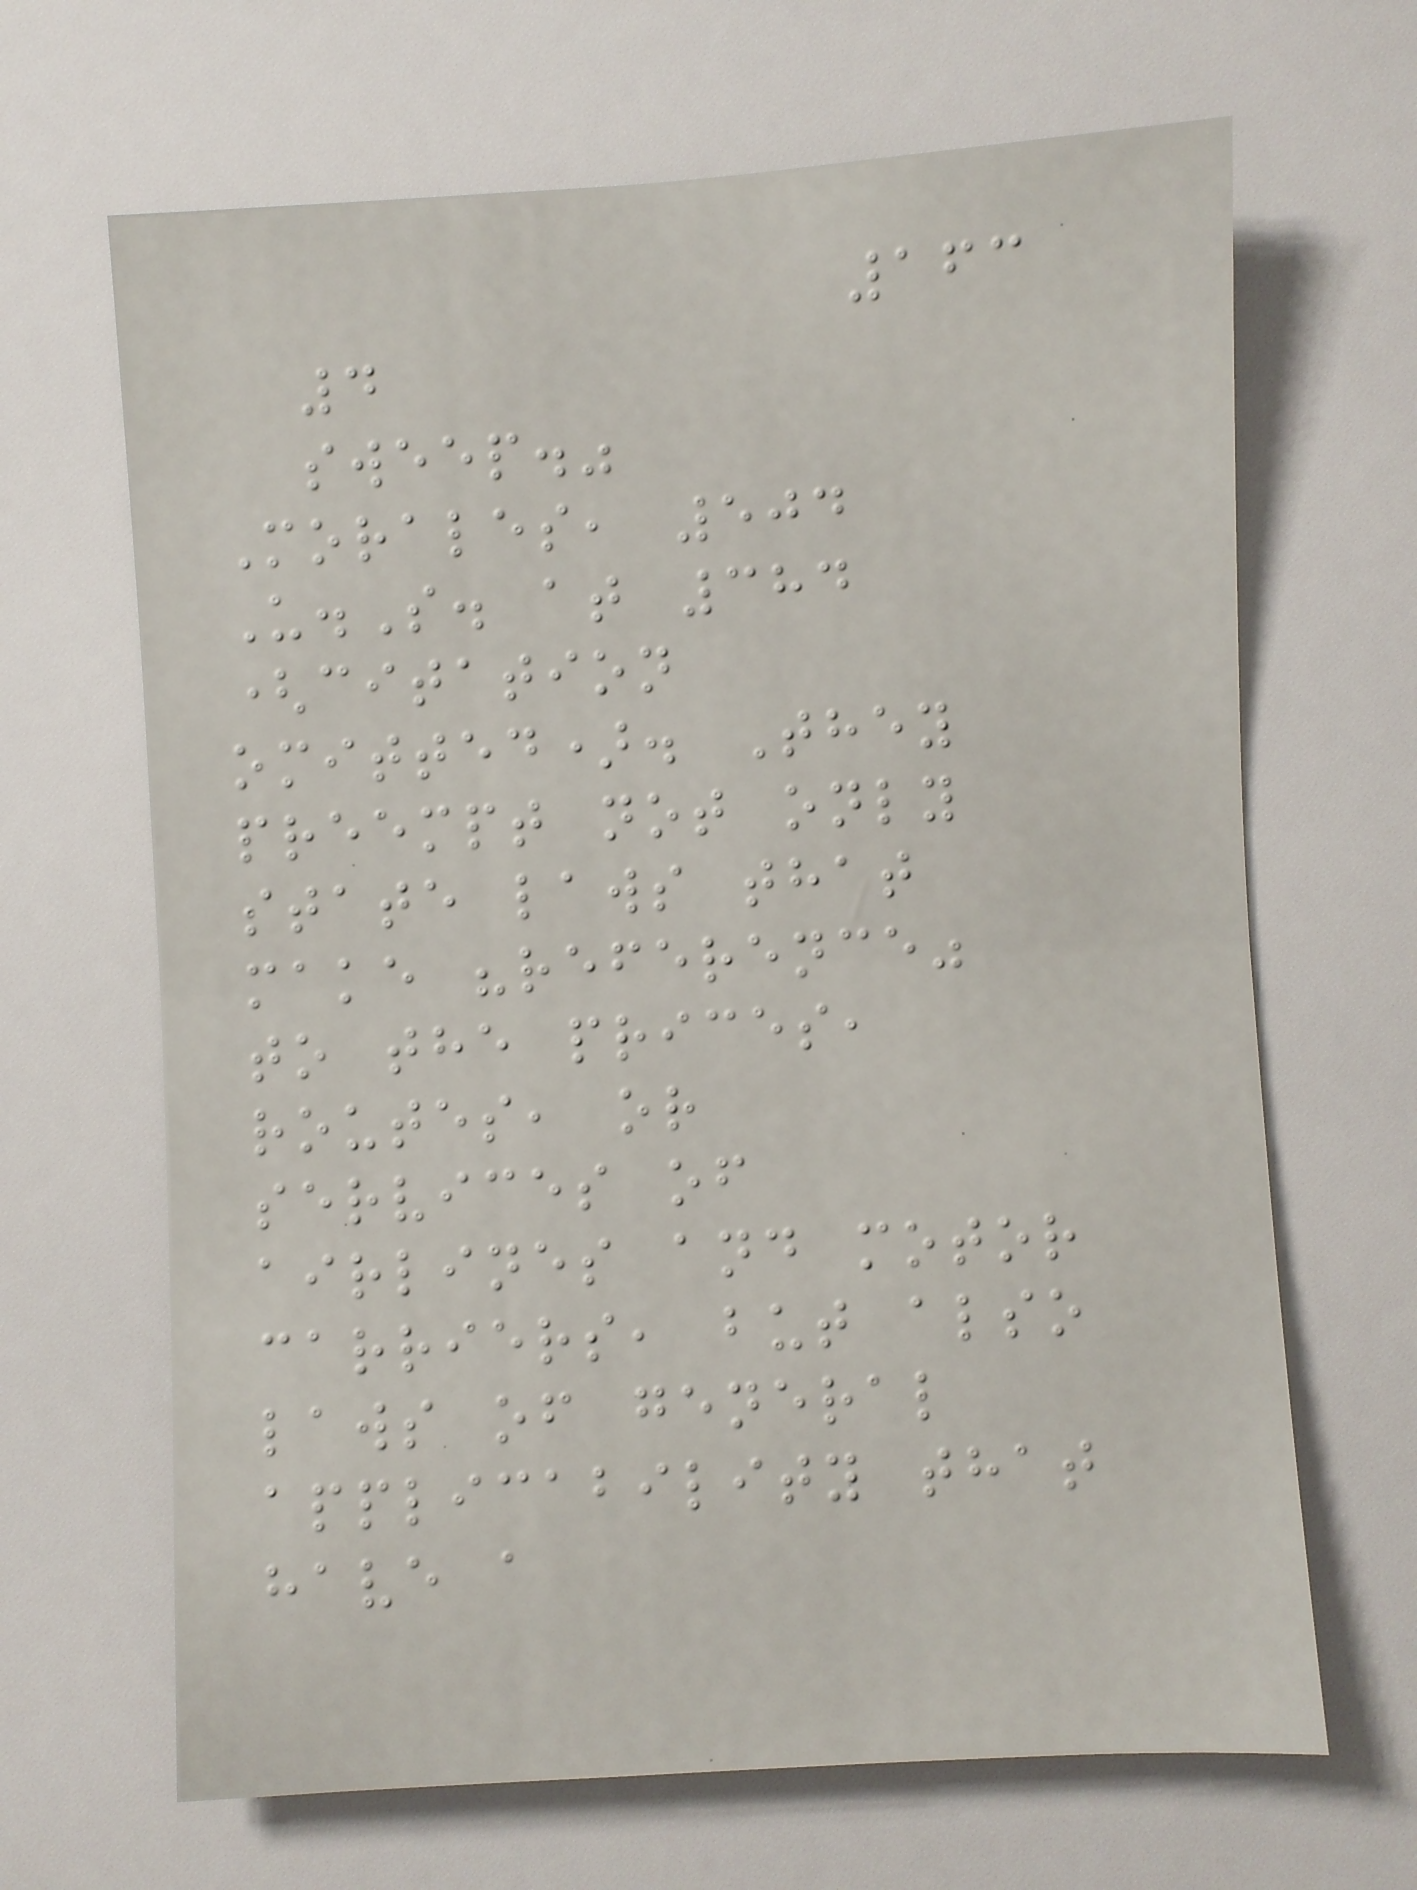163
4
sweep."
Morales, 504
U.S. at 384
(citation
omitted). They
preempt not only
state laws that
make "reference"
to the prices,
routes, or
services of
airlines and motor
carriers, but also
laws of general
applicability that
have a
